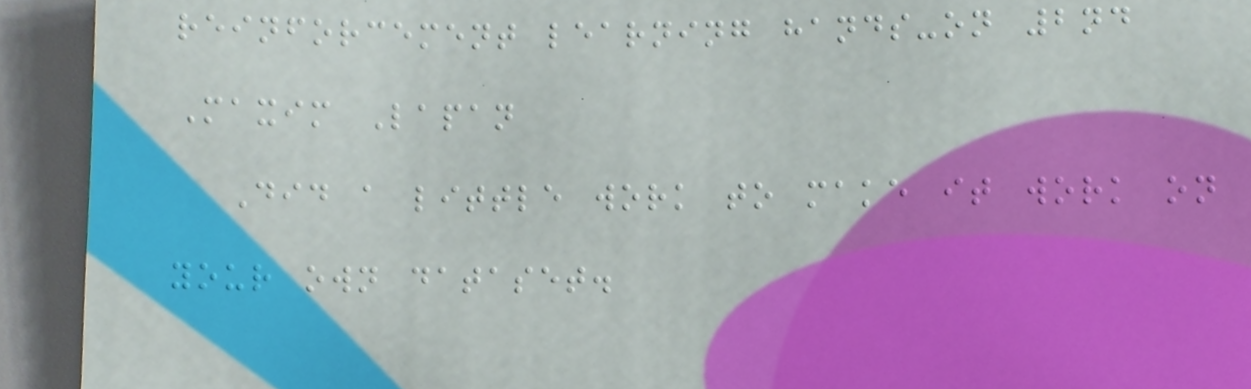reinforcement learning hands-on 2nd
Maxim Lapan
Did a little work to make it work on
your own dataset.
